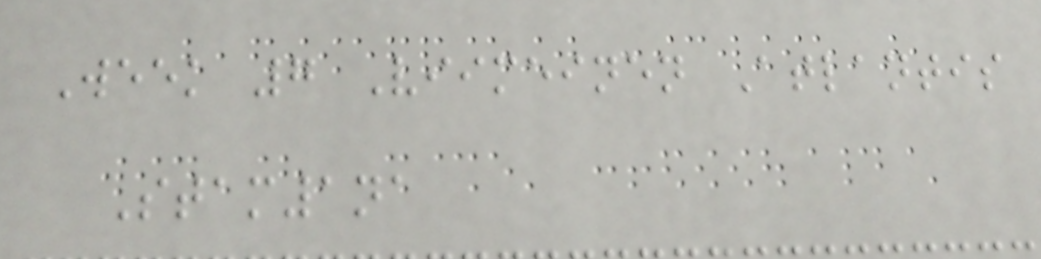Week 7 Viimeinen Atlantis
Stam1na
